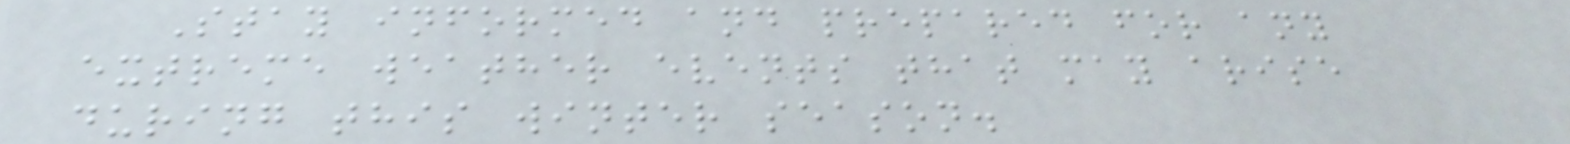Stay informed and prepared for any
extreme weather events that may arise
during this winter season.
